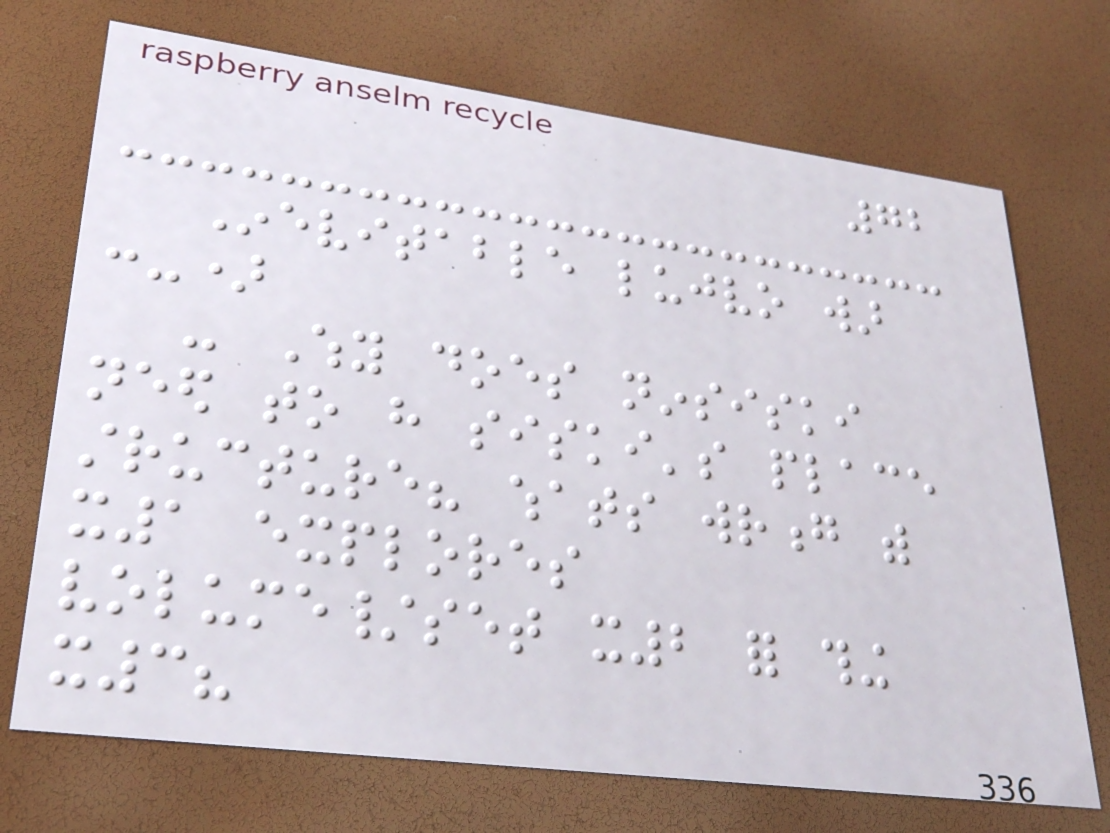72
Inevitable lujvo war
:-)
- Why does ninsiski
need to have siski's place
structure? whats wrong with
x1 explores
volume/set x2 for thing
x3?
